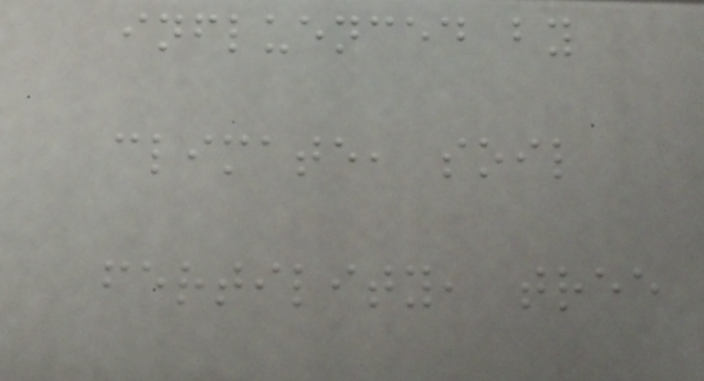influenced by
climate, soil
fertility, tree
